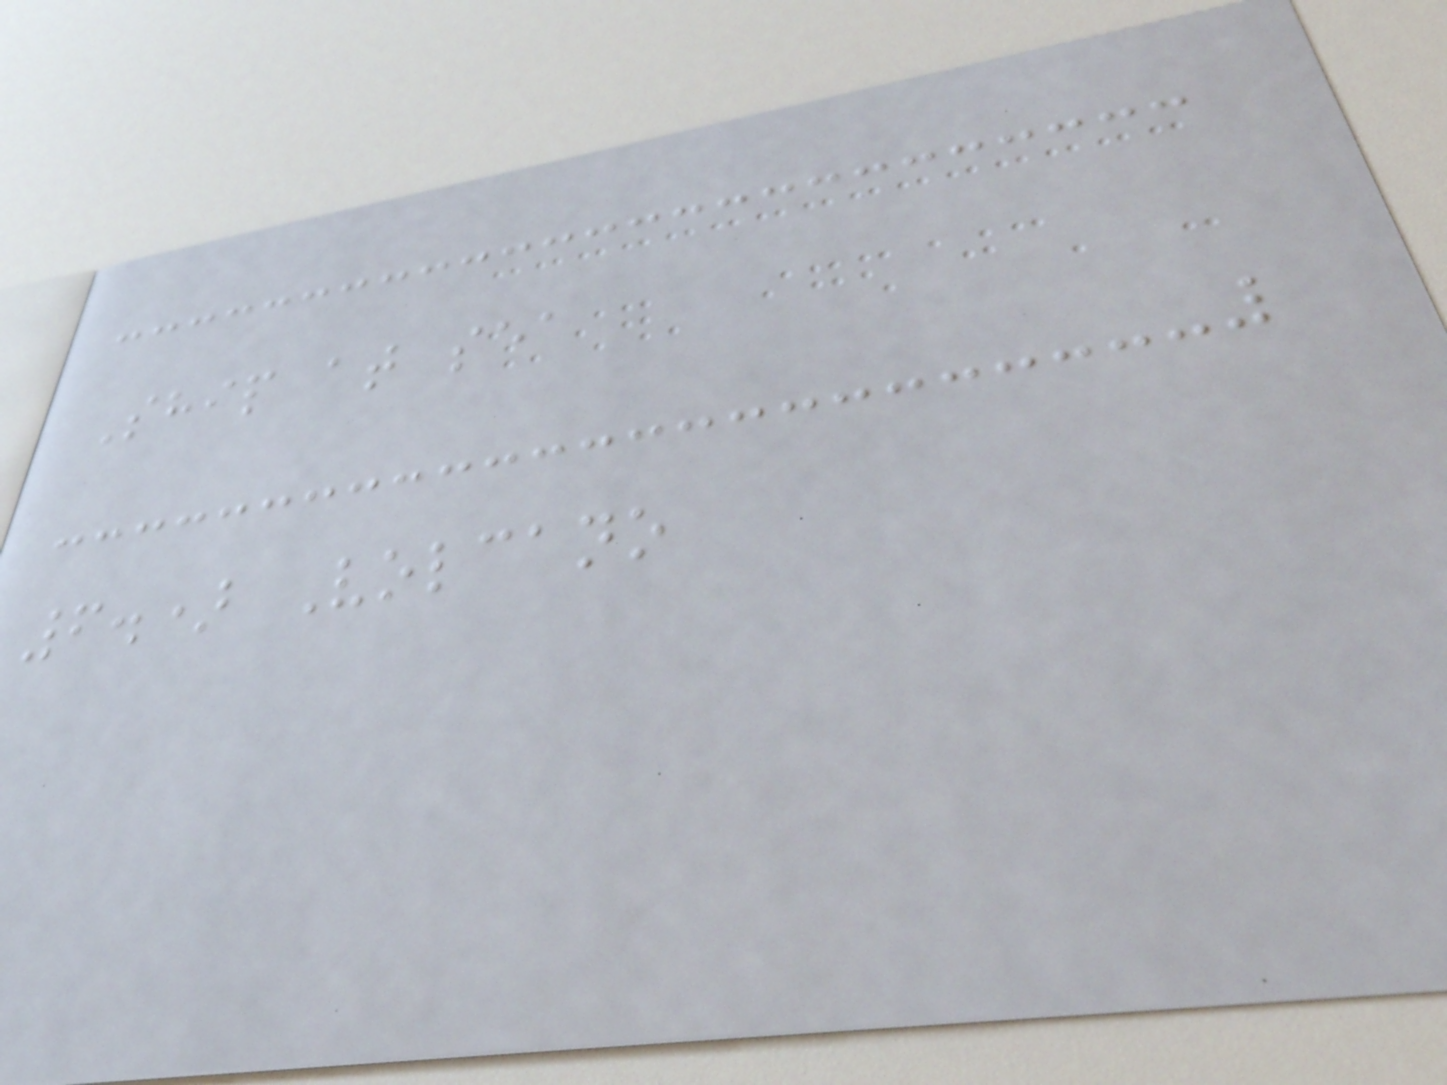Ship at sea
6.) Volcano
